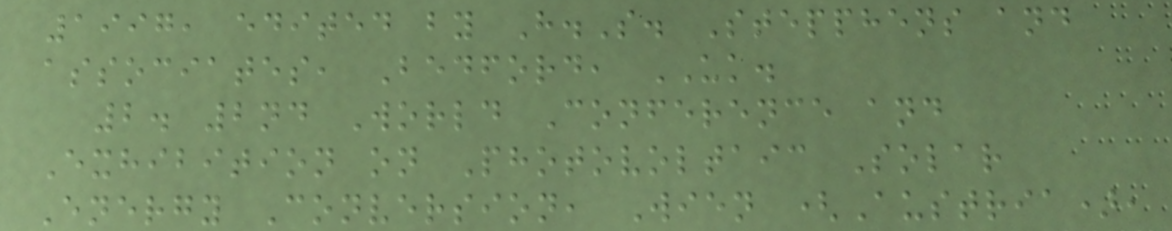1997, edited by H.S. Stepphens and
associates, Bedford, UK.
2. 2nd World Conference and
Exhibition on Photovoltaic Solar
Energy Conversion, Wien (Austria),
